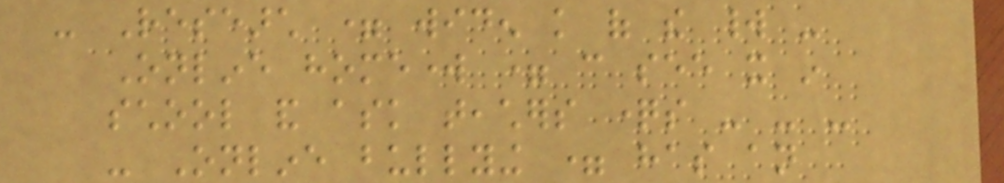- Research = widen knowledge of the world -
Online homework = can see it in
school and ask teachers questions - - -
- Online bullying = has an
